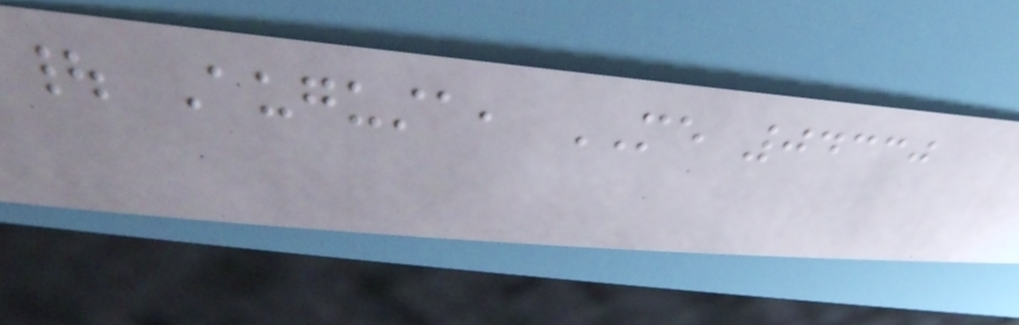| Augusta, ME 04330
